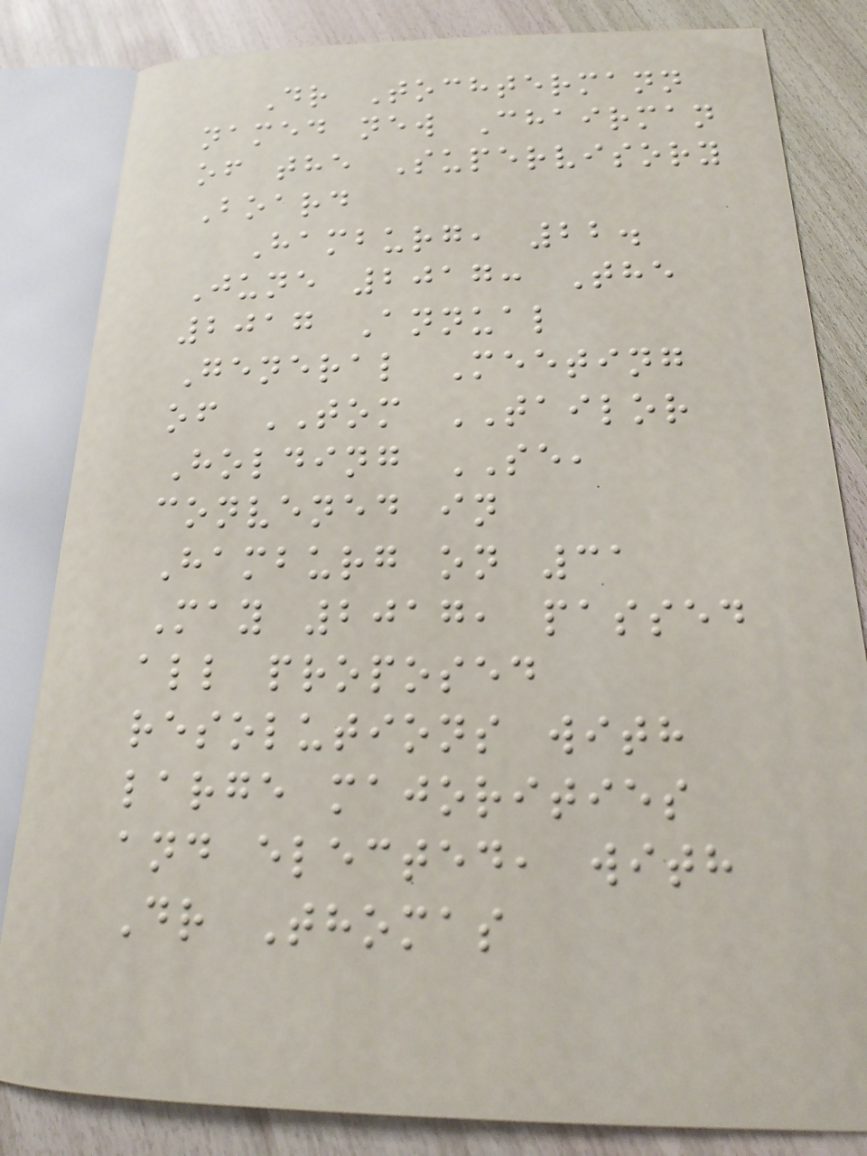Dr Tochtermann
named new Chairman
of the Supervisory
Board
Hamburg, 22.
June 2017: The
2017 Annual
General Meeting
of TOM TAILOR
Holding SE,
convened in
Hamburg on 31
May 2017, passed
all proposed
resolutions with
large majorities
and elected, with
Dr Thomas
